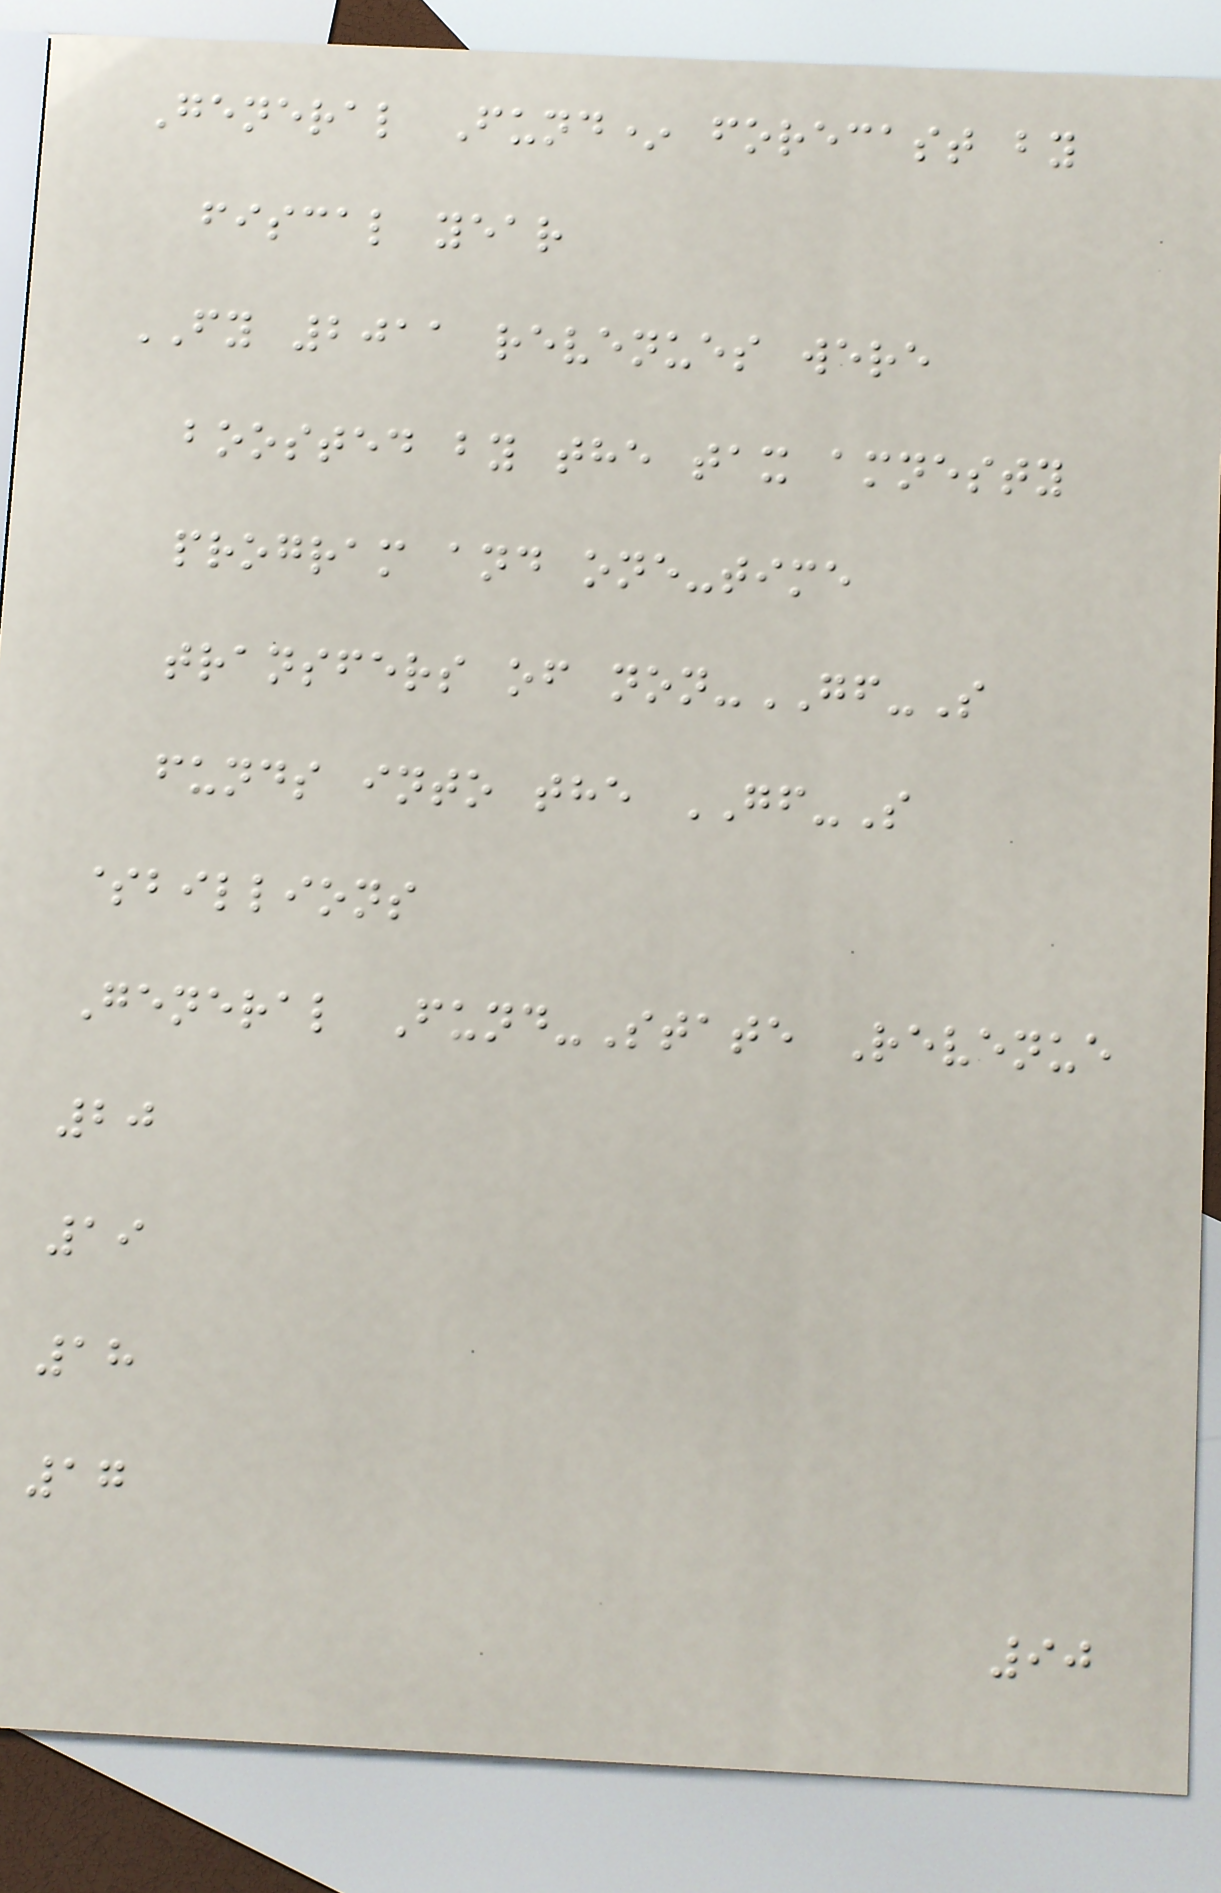General Fund* forecast by
fiscal year
FY 2011 revenues were
boosted by the tax amnesty
program and one-time
transfers of non-GF-S
funds into the GF-S
$billions
General Fund-State Revenue
20
19
18
17
90
